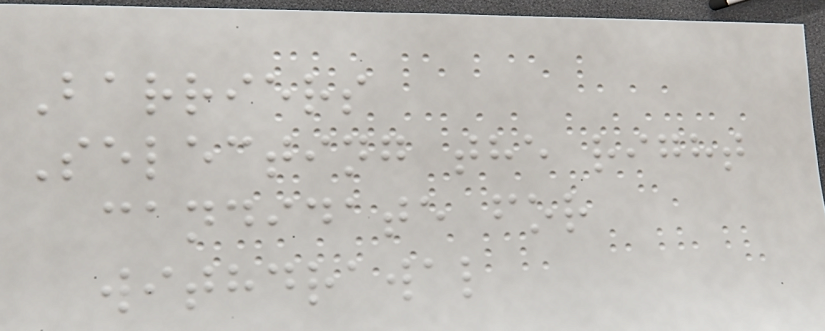Barriers
Selecting the right
candidate for
withdrawal
